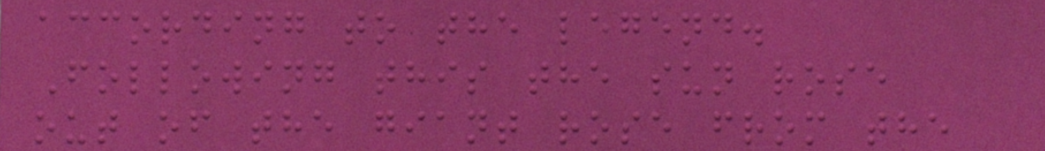according to the legend.
Following this the sun rose
out of the giant rose from the
